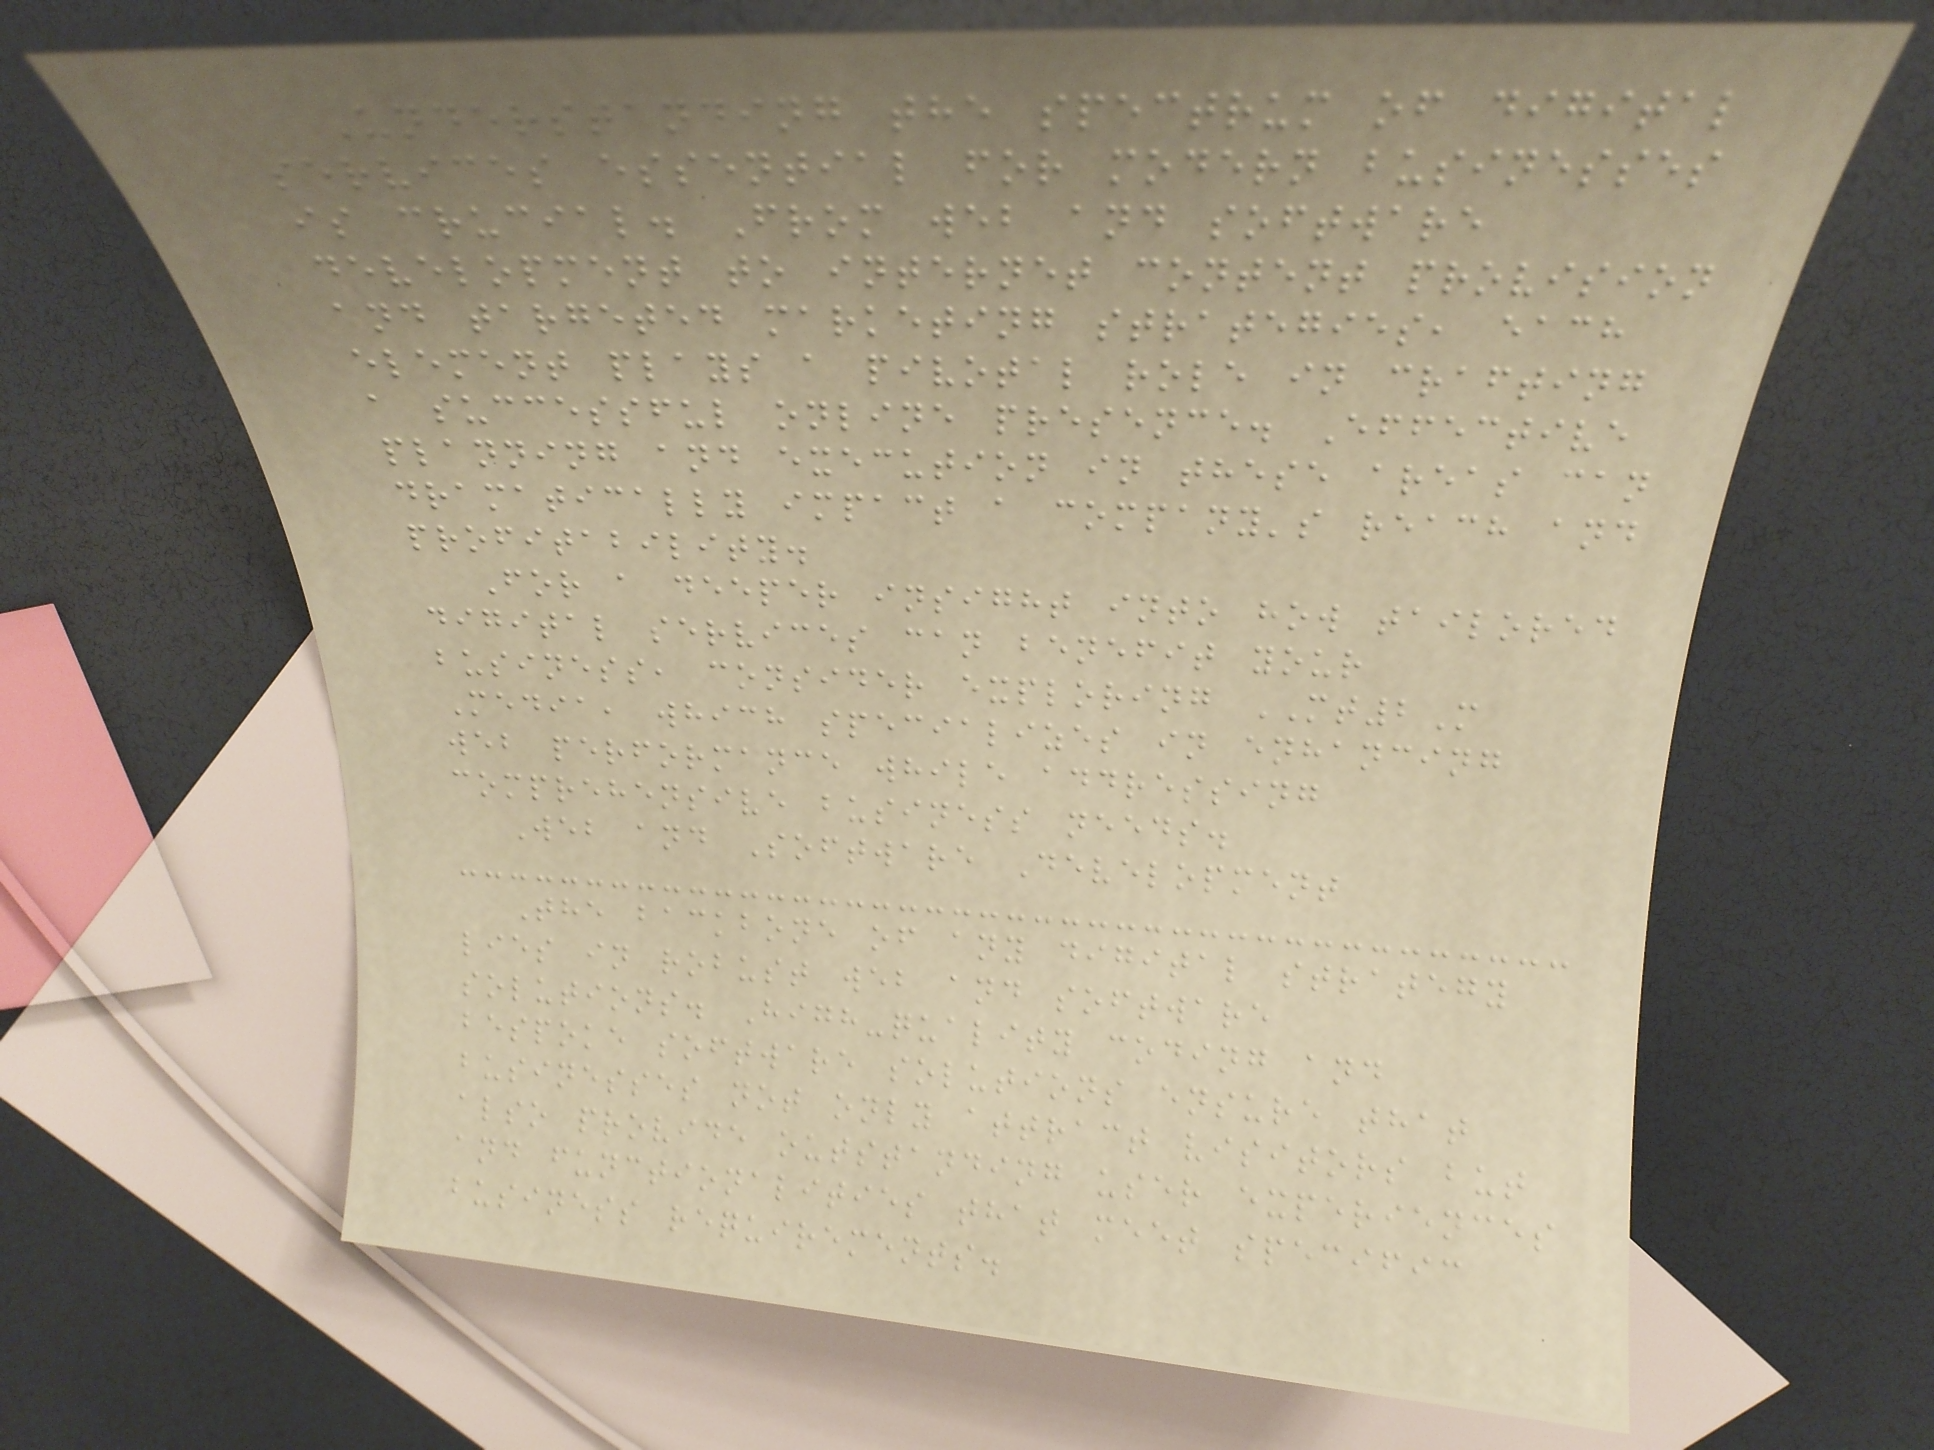Understanding the spectrum of digital
services essential for modern businesses
is crucial. From web and software
development to internet content provision
and targeted marketing strategies, each
element plays a pivotal role in crafting
a successful online presence. Effective
planning and execution in these areas can
dramatically impact a company's reach and
profitability.
For a deeper insight into how tailored
digital services can benefit your
business, consider exploring MT2M
Media, which specializes in enhancing
web performance while addressing
comprehensive business needs.
Web and Software Development
The backbone of any digital strategy
lies in robust web and software
solutions. High-quality coding and
bespoke software solutions ensure that
businesses not only attract visitors but
also provide outstanding user experiences
and functionalities that meet specific
business requirements.
